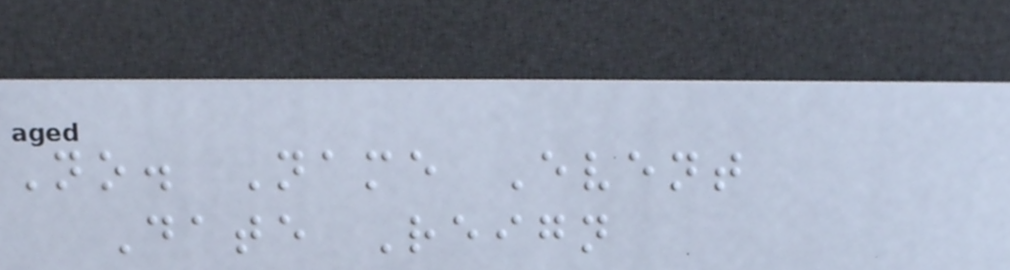No. Name Event
Date Reign
